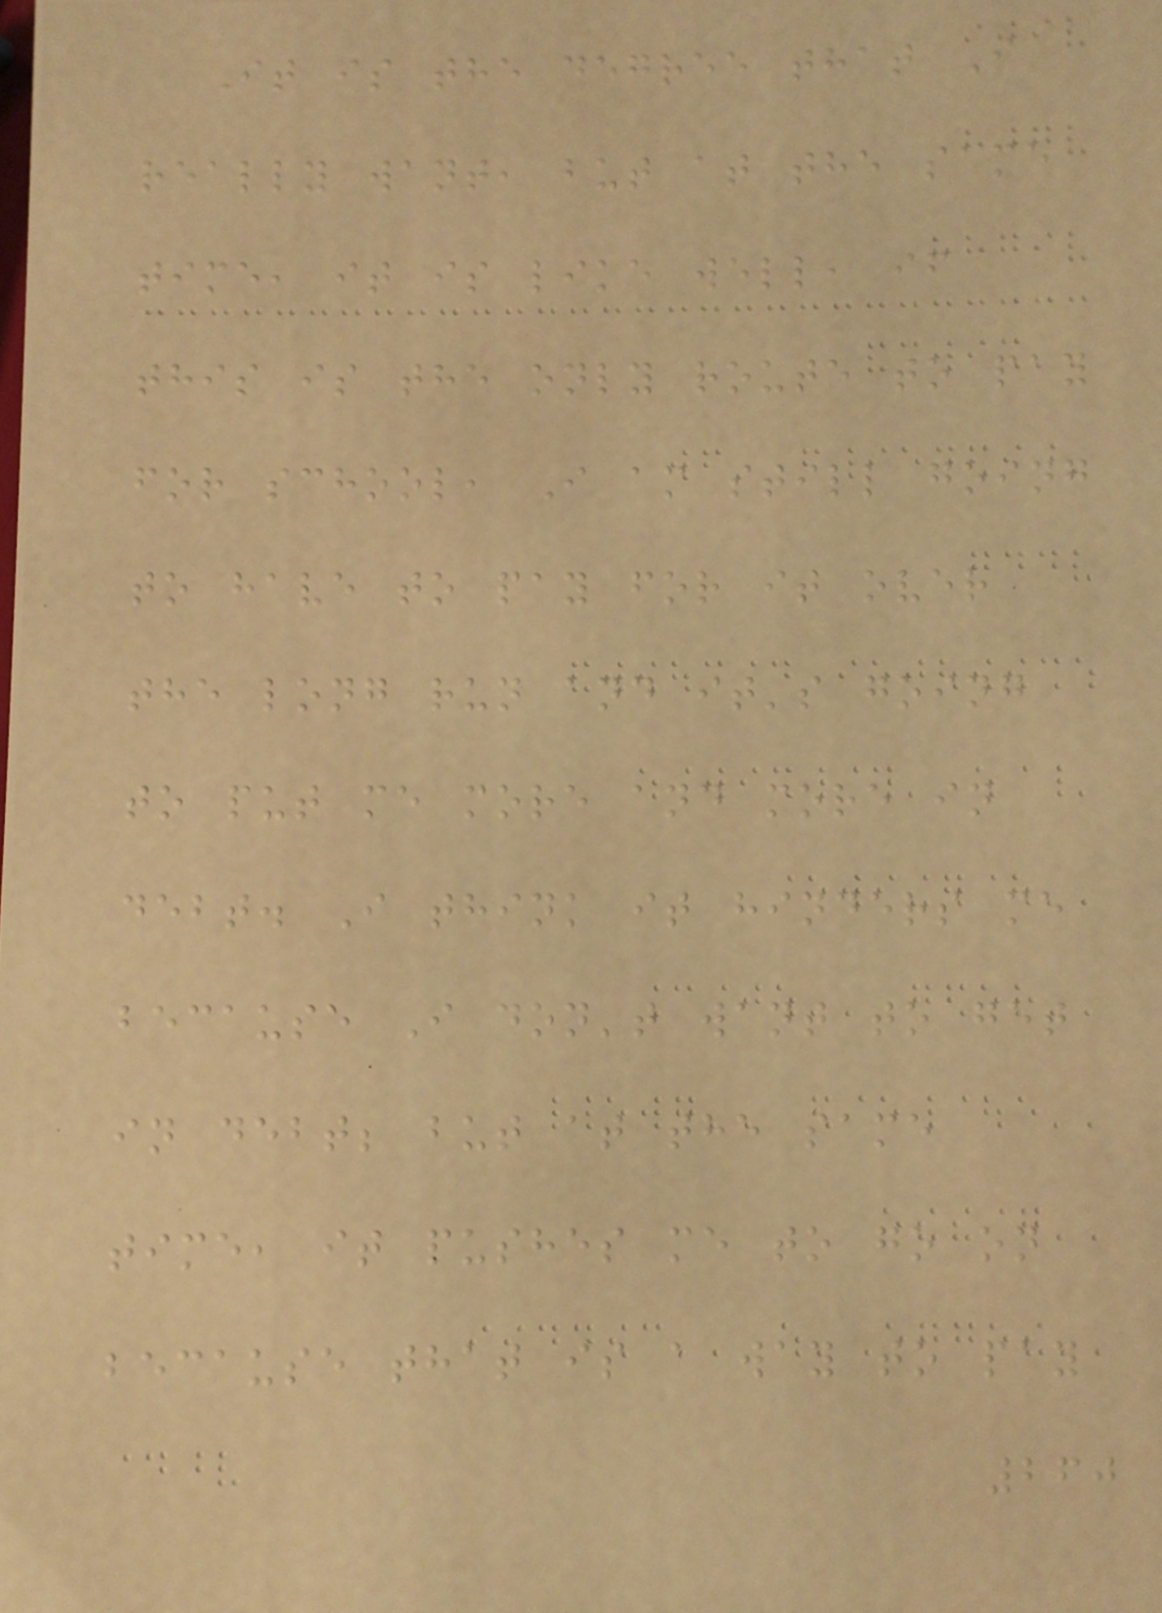It is the degree that I
really want, but at the same
time, it is like well, if
this is the only route to pay
for school, I am still going
to have to pay for it over
the long run and it's going
to put me more and more in
debt. I think it hinders me
because I don't want to get
in debt; but at the same
time, it pushes me to go on
because that is a way to pay
260
